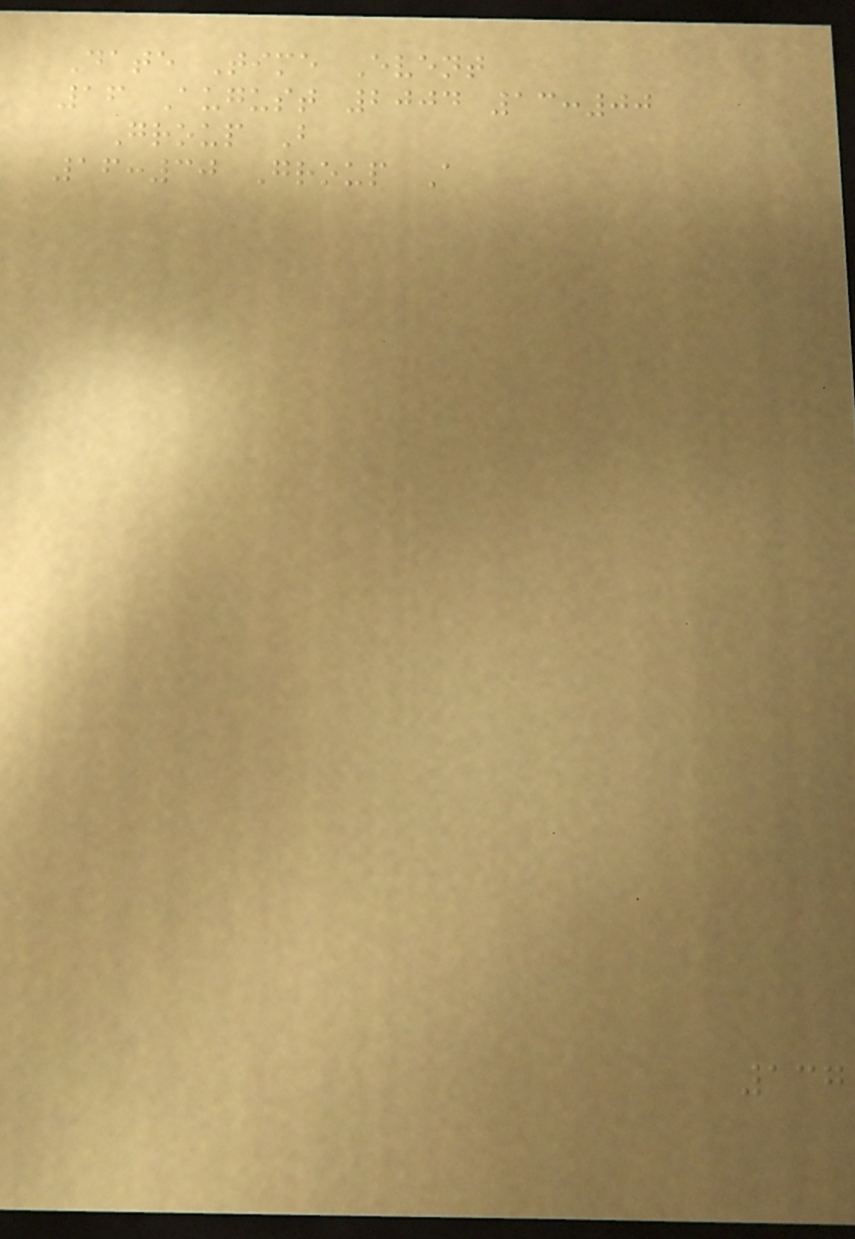Date Time Event
16 August 2004 13:00
Group B
16:30 Group A
137
